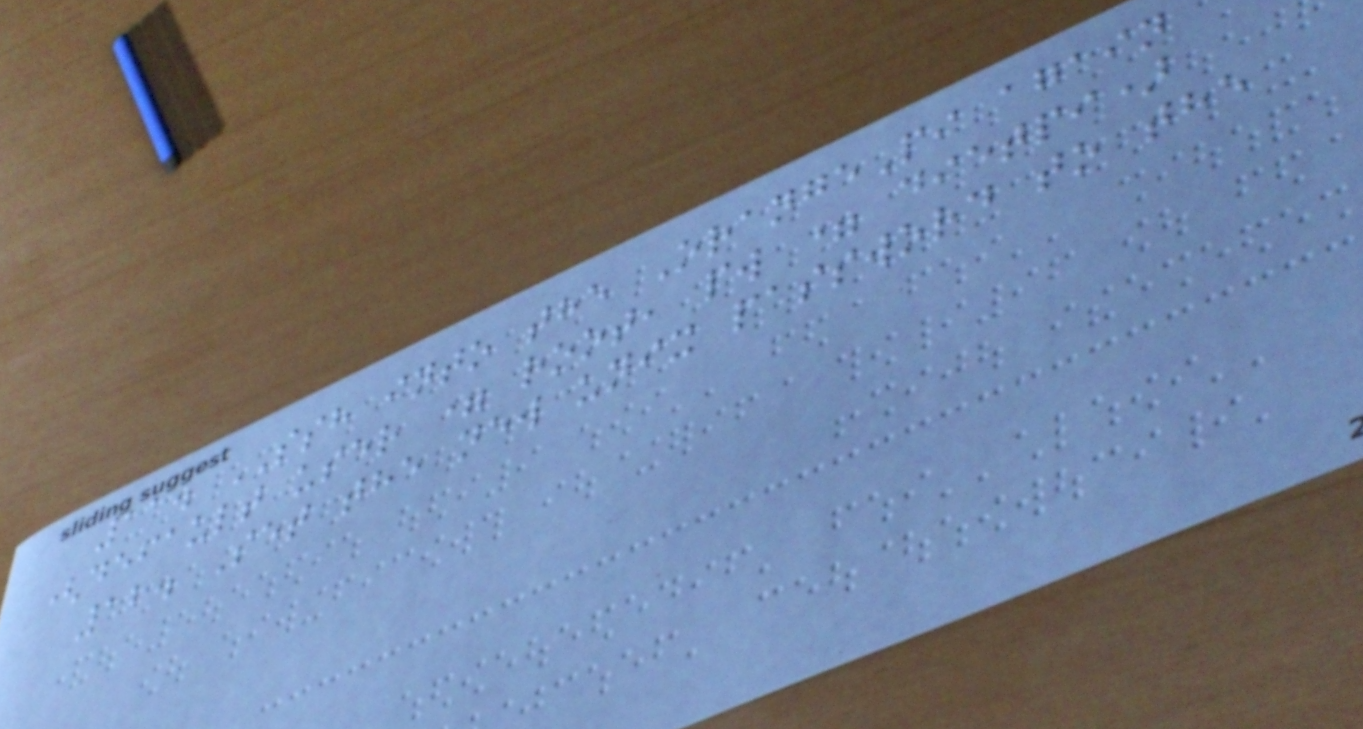11. SSH into the OrangePi again
(default user = root, pw = dietpi)
12. Set the new unix password to the
